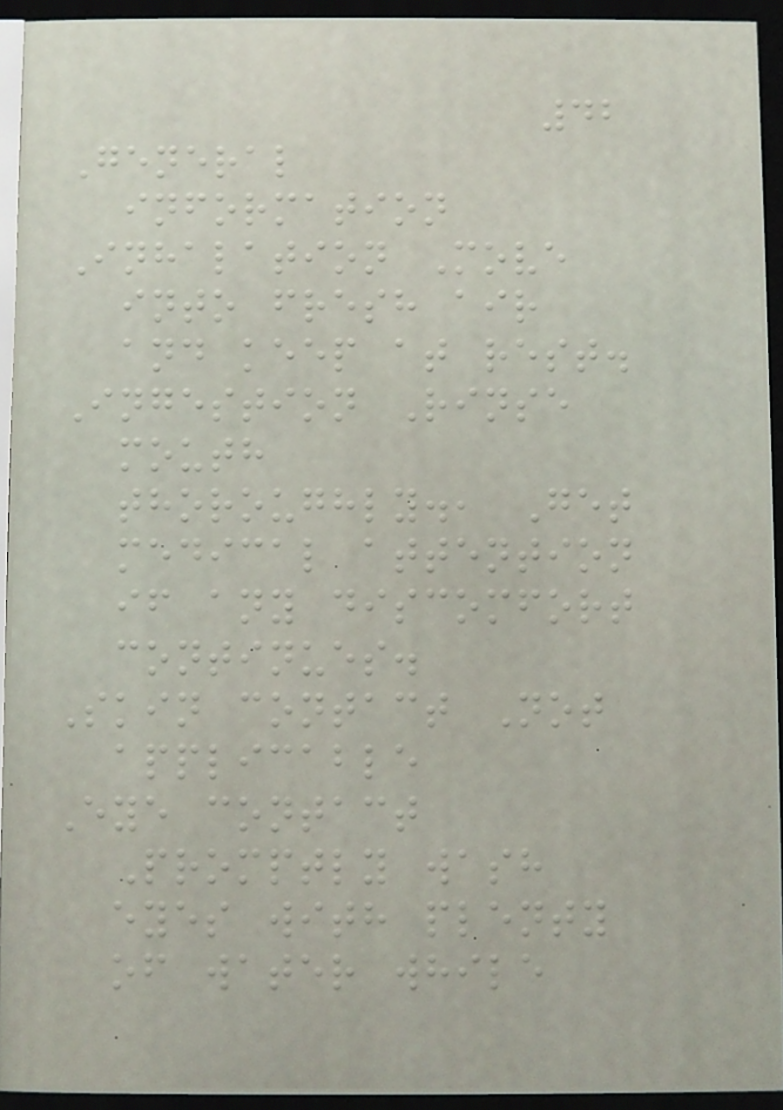42
General
information
Inhalation Move
into fresh air
and keep at rest.
Ingestion Rinse
mouth
thoroughly., Get
medical attention
if any discomfort
continues.
Skin contact Not
applicable
Eye contact
Promptly wash
eyes with plenty
of water while
